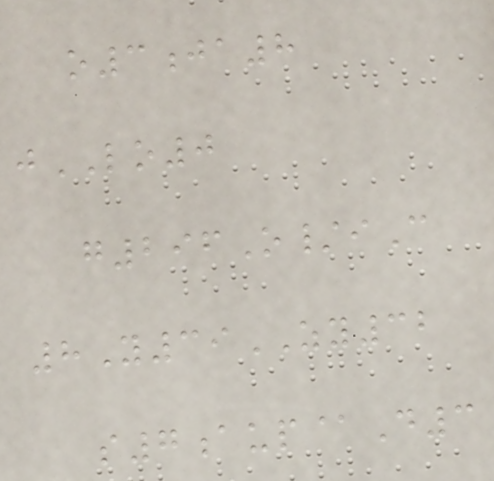o3ja8
jLO0
g296O/iC
8Y39ZY32
s7aup@D3
